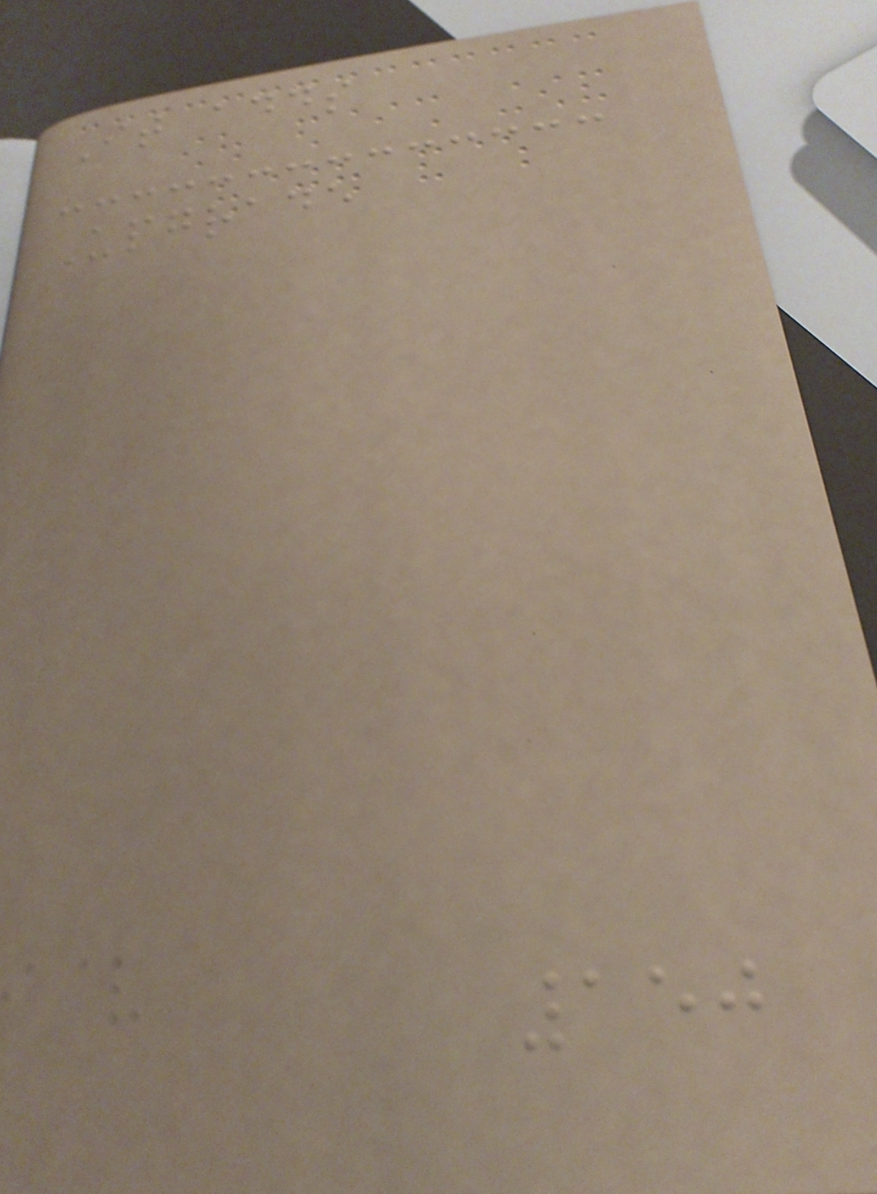It adds
Upgrade
150
